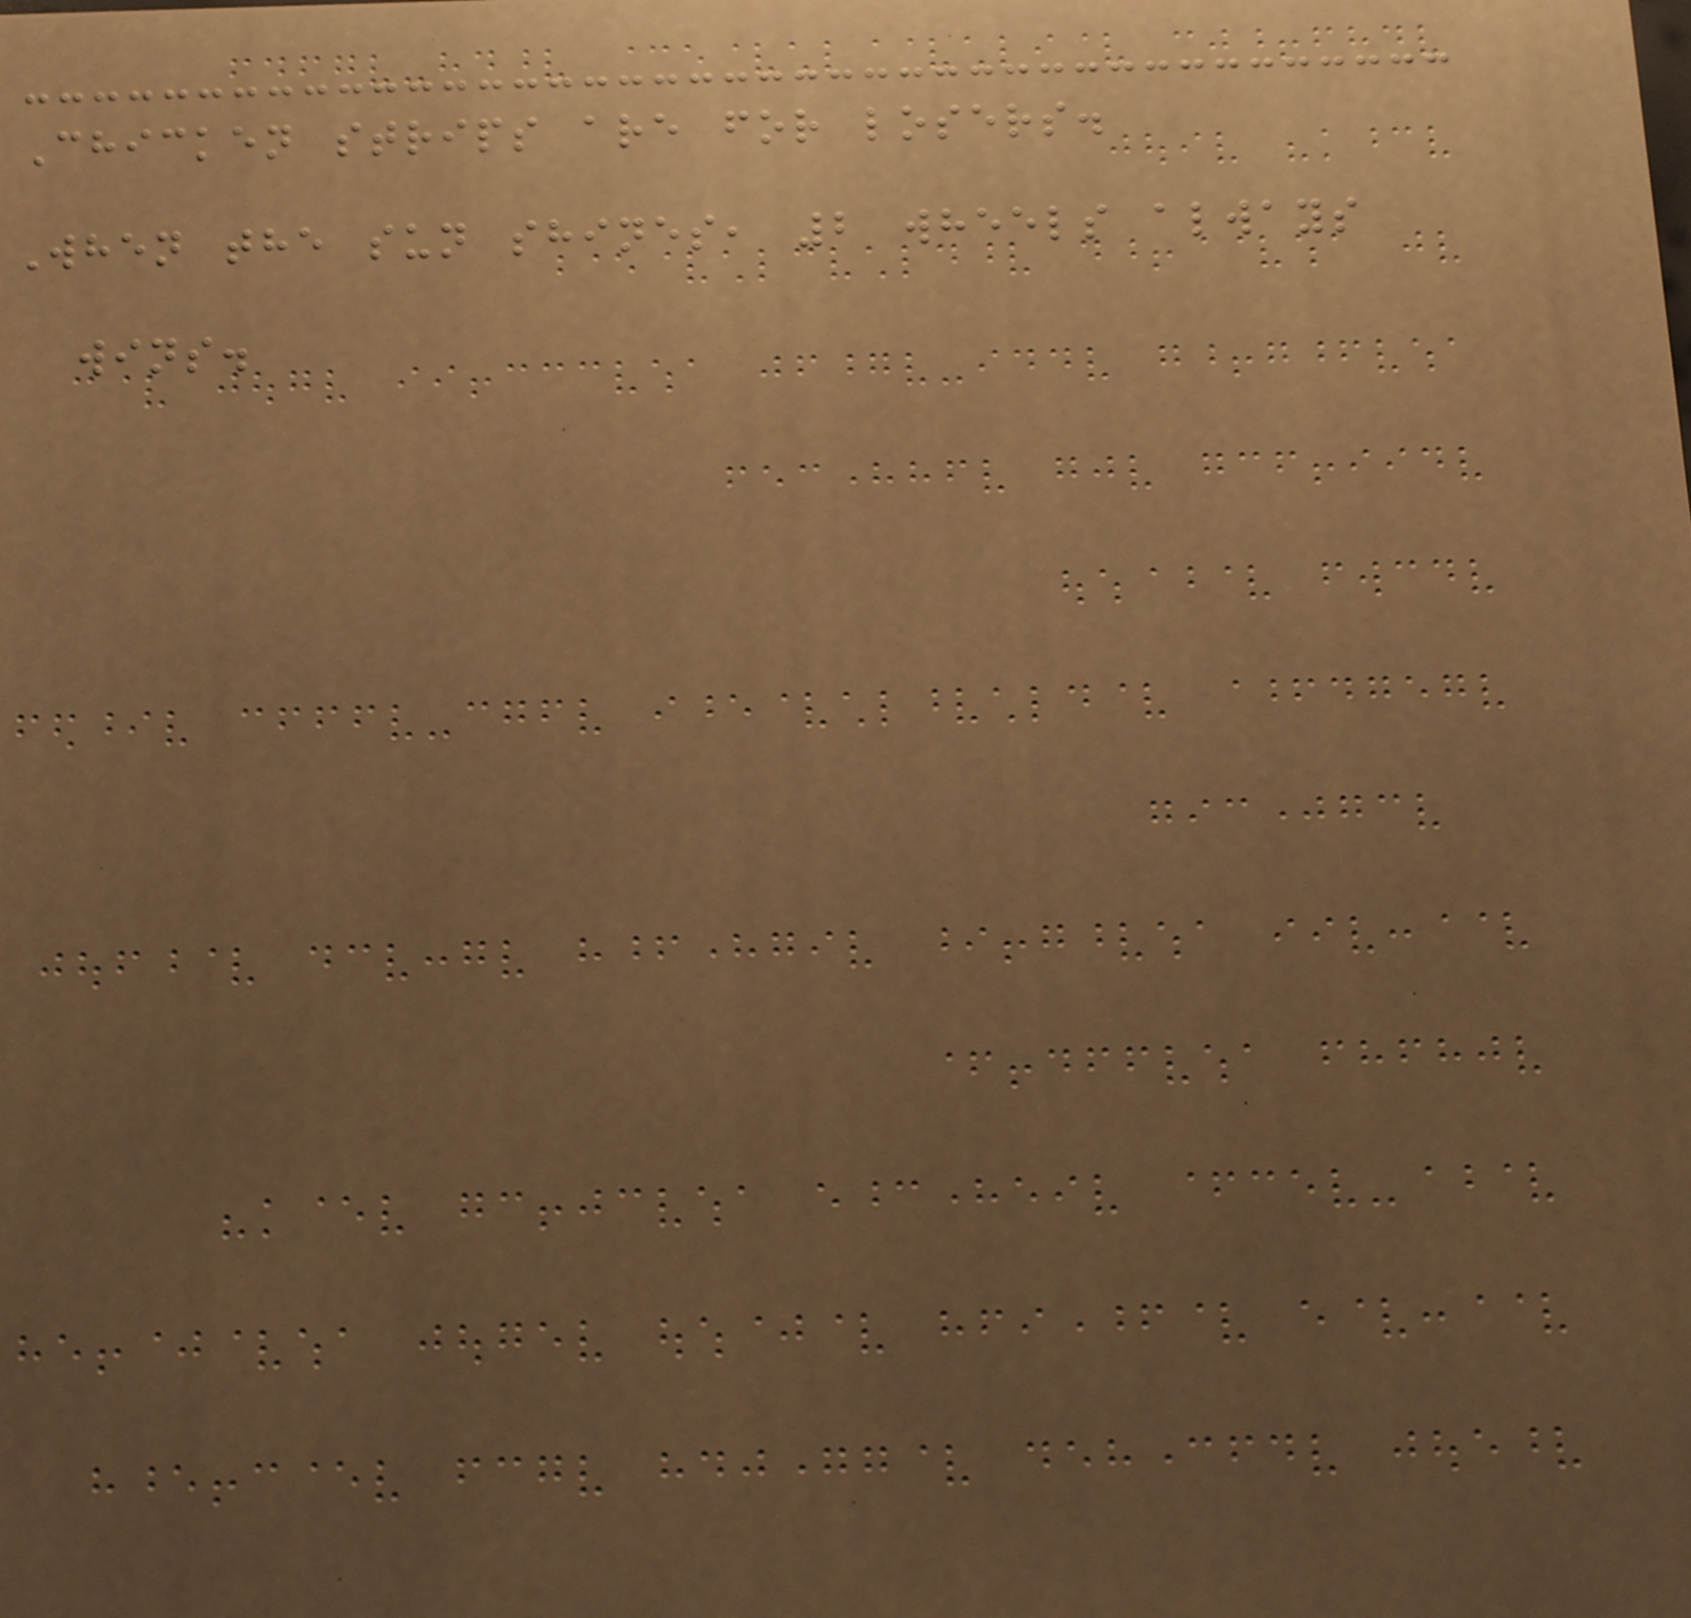Chicken strips are for losers.
When the sun shines, 2 wheels always
wins.
